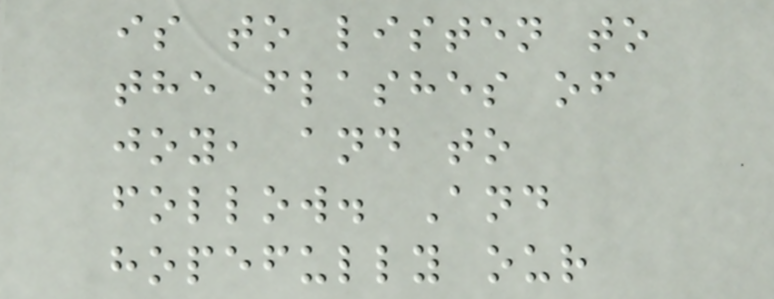is to listen to
the flashes of
joy, and to
follow. And
hopefully our
